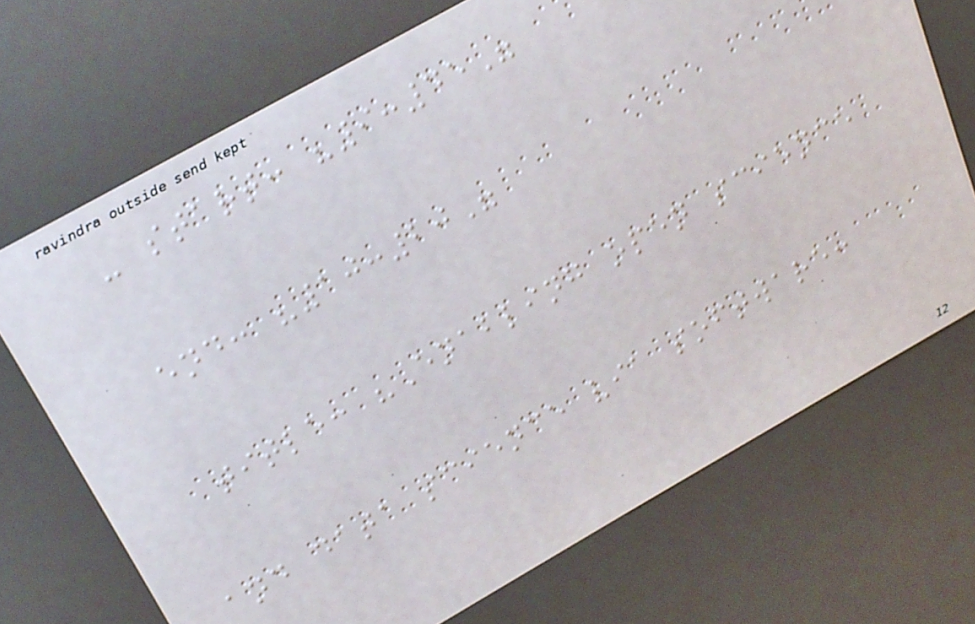- start: "9:45"
end: "10:20"
title: "Enabling open science
and data science via software:
